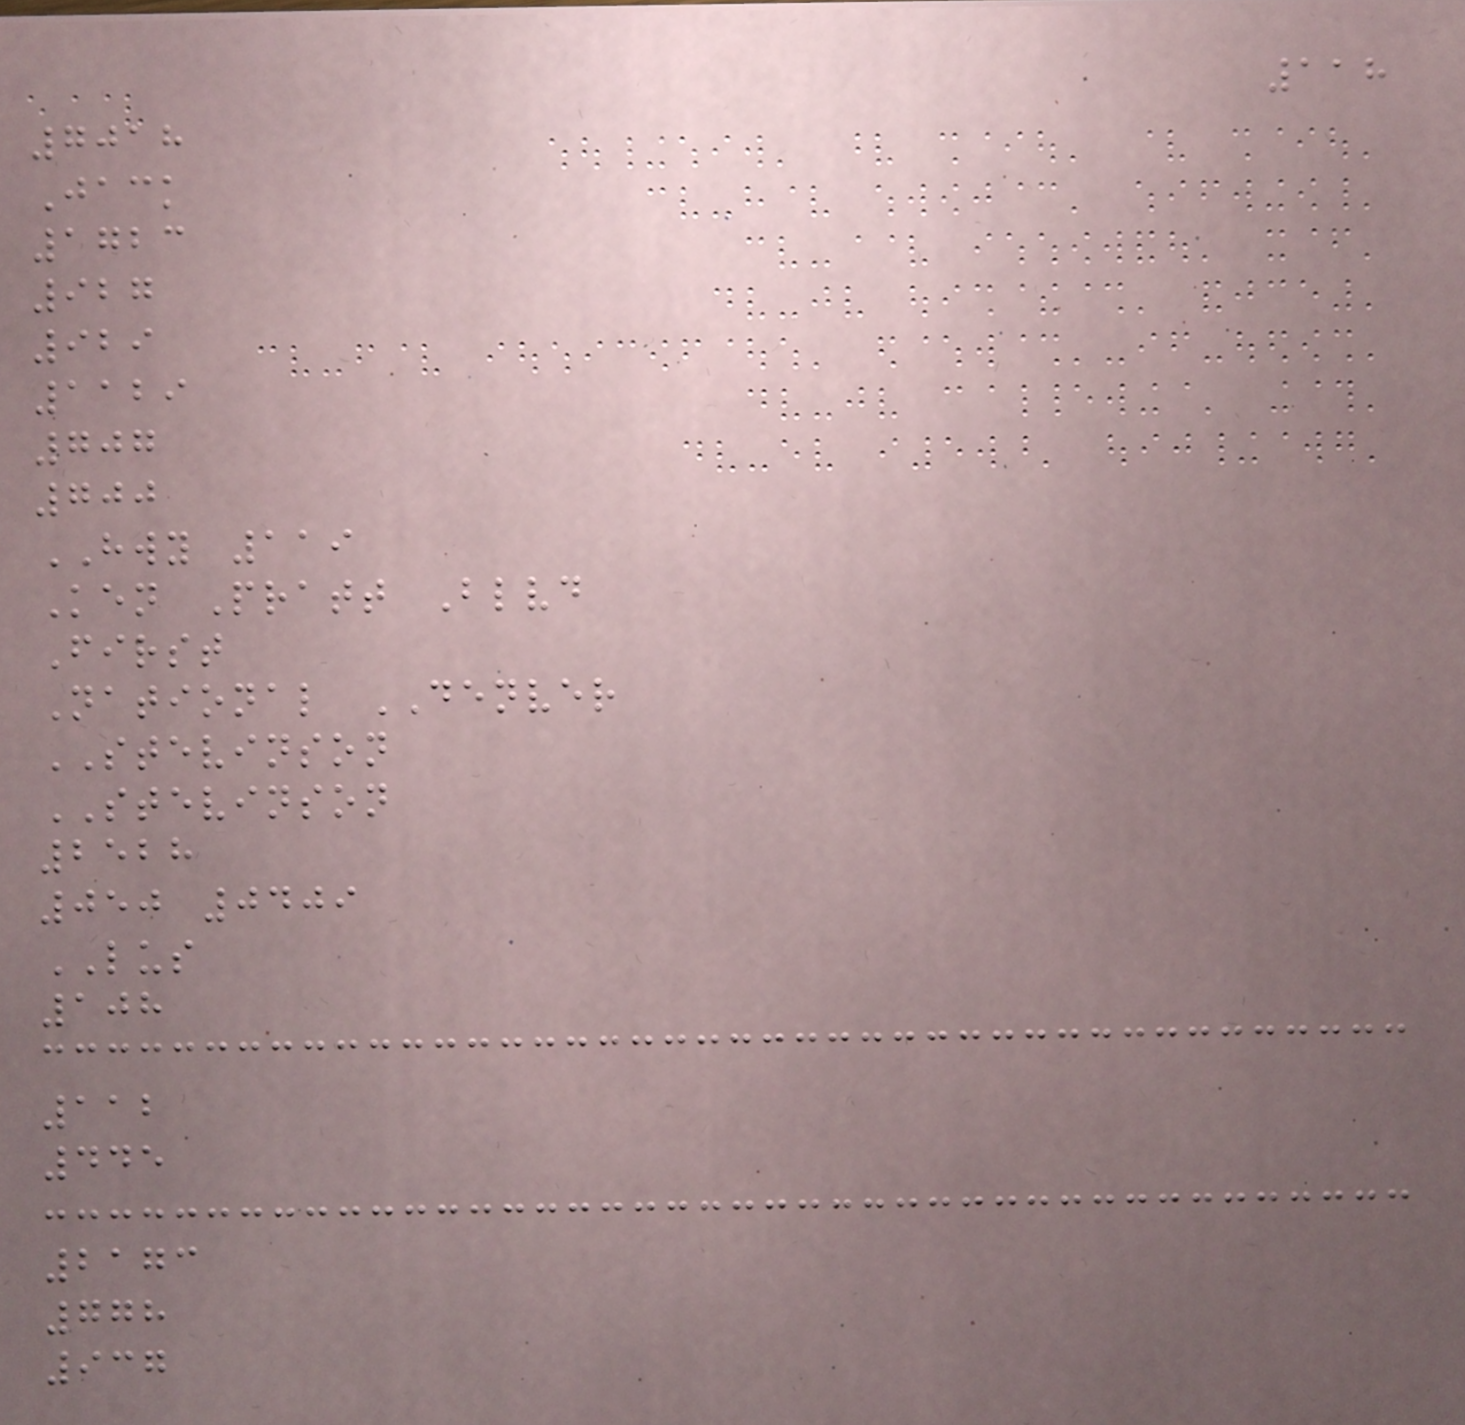118
7018
Jack
1723
927
929
1129
707
700
HWY 119
Ken Pratt Blvd
First
National DENVER
STEVINSON
STEVINSON
2528
050 0409
LUS
108
112
445
2173
778
937
